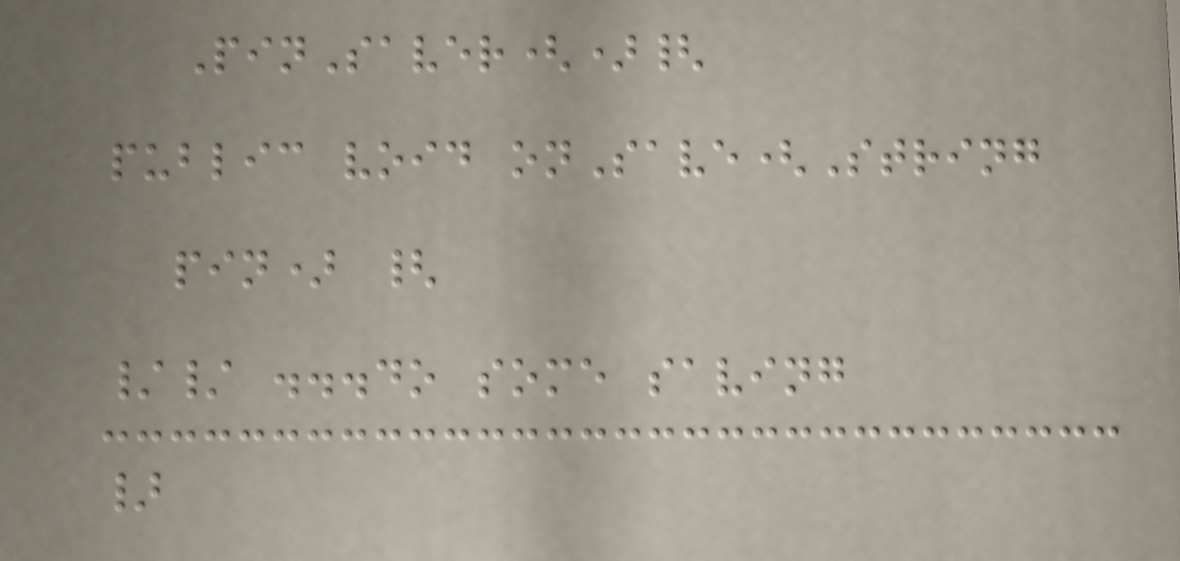PinSaver(){
public void onSave(String
pin) {
// ...do some saving
}
